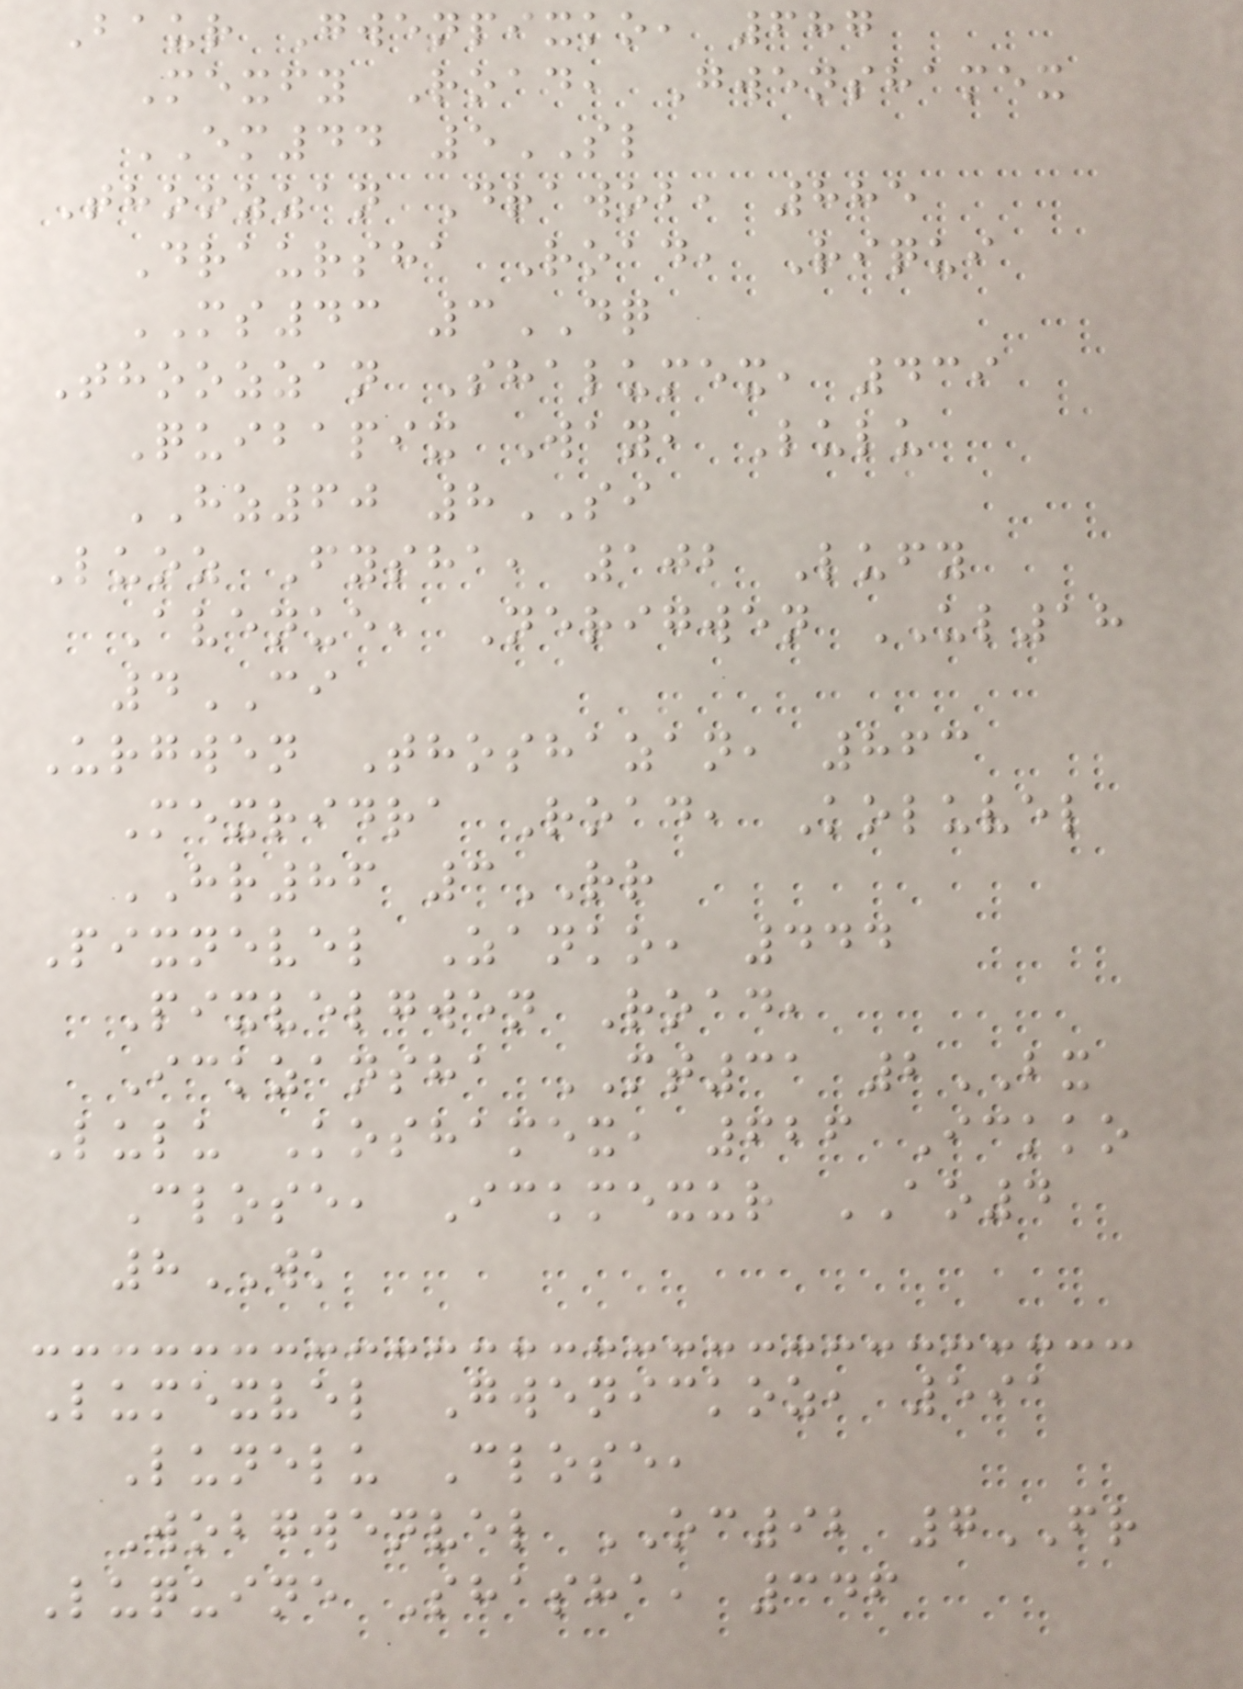Baur Gwenpixko, 687
Mexfy Road, Gwenshamex
EM44 5SL
Thoozzan Drawob, 885
Draursha Road, Riqui
MS43 3DQ
Thoozzan Shalumex, 439
Quibapix Way, Lulu
HZ60 8SI
Luoz Fysha, 102 Lufy
Avenue, Nerigwen UL18
4CI
Urgwen Thoshazan, 863
Mexridra Road, Koluvel
HR86 3RR
Pixnevel Zanko, 444
Pixvelgwen Road,
Ickzansha MT31 2BX
Lulu Koshamex, 626 Ickko
Close, Ickmexur AO4
8WK
Lumexvel Gwenickoz, 591
Lunelu Close,
Wobgwenvel OC92 7FR
Luquine Shasha, 346
